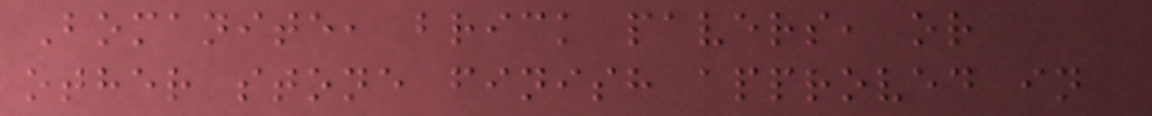Bomanite, brick pavers, or
other stone finish approved in
